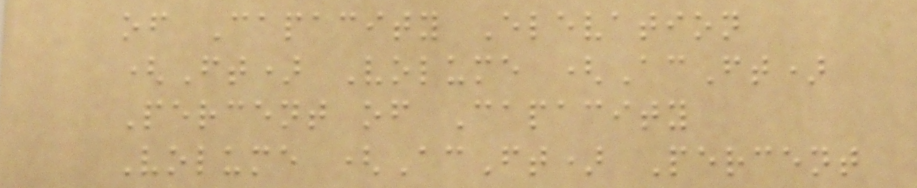of Capacity Elevation
(Ft) Volume (AcFt)
Percent of Capacity
Volume (AcFt) Percent
